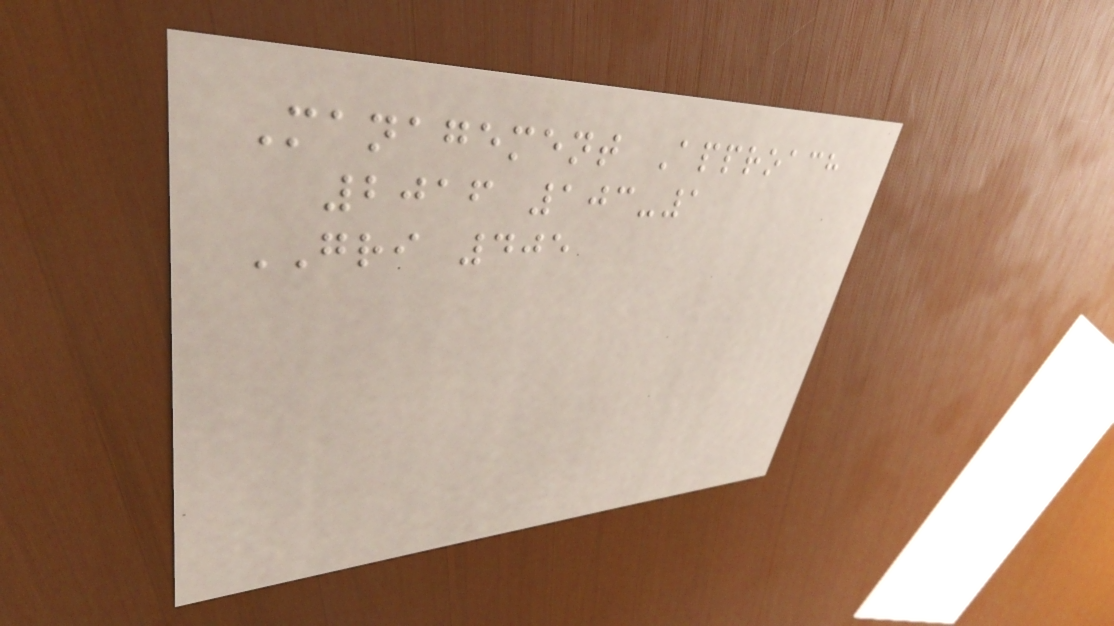Management Approach
2016 103-1
GRI 405
